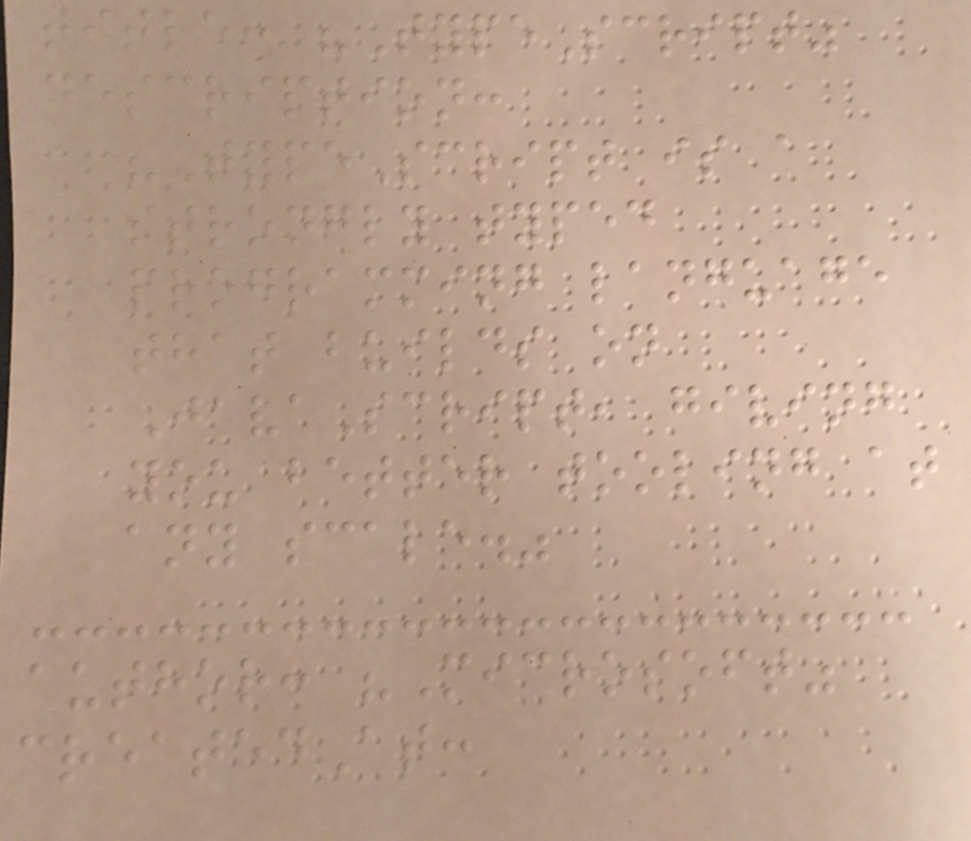title: "TypeScript"
description:
"TypeScript is a
strongly typed
programming language
that builds on
JavaScript, giving
you better tooling at
any scale."
author: "Microsoft"
createdAt:
